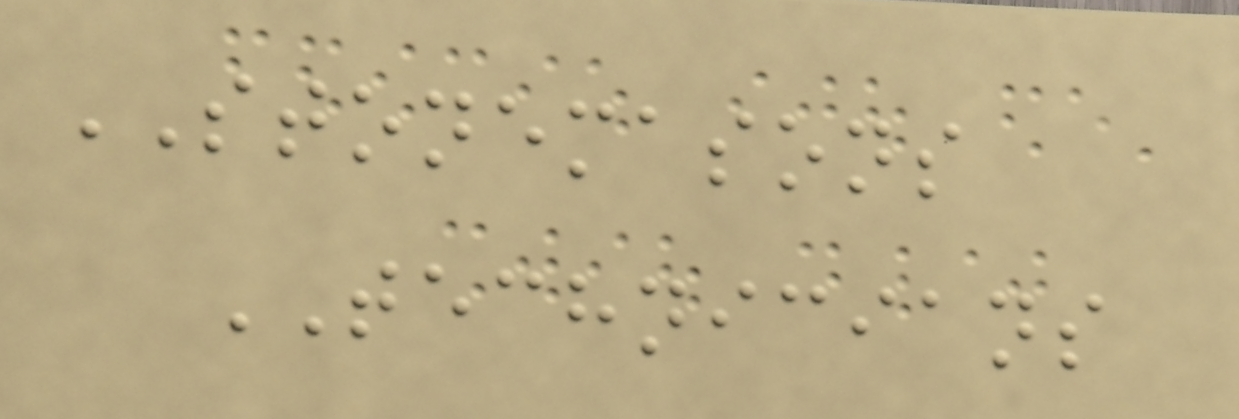STONEMASONS
TECHNICIANS
